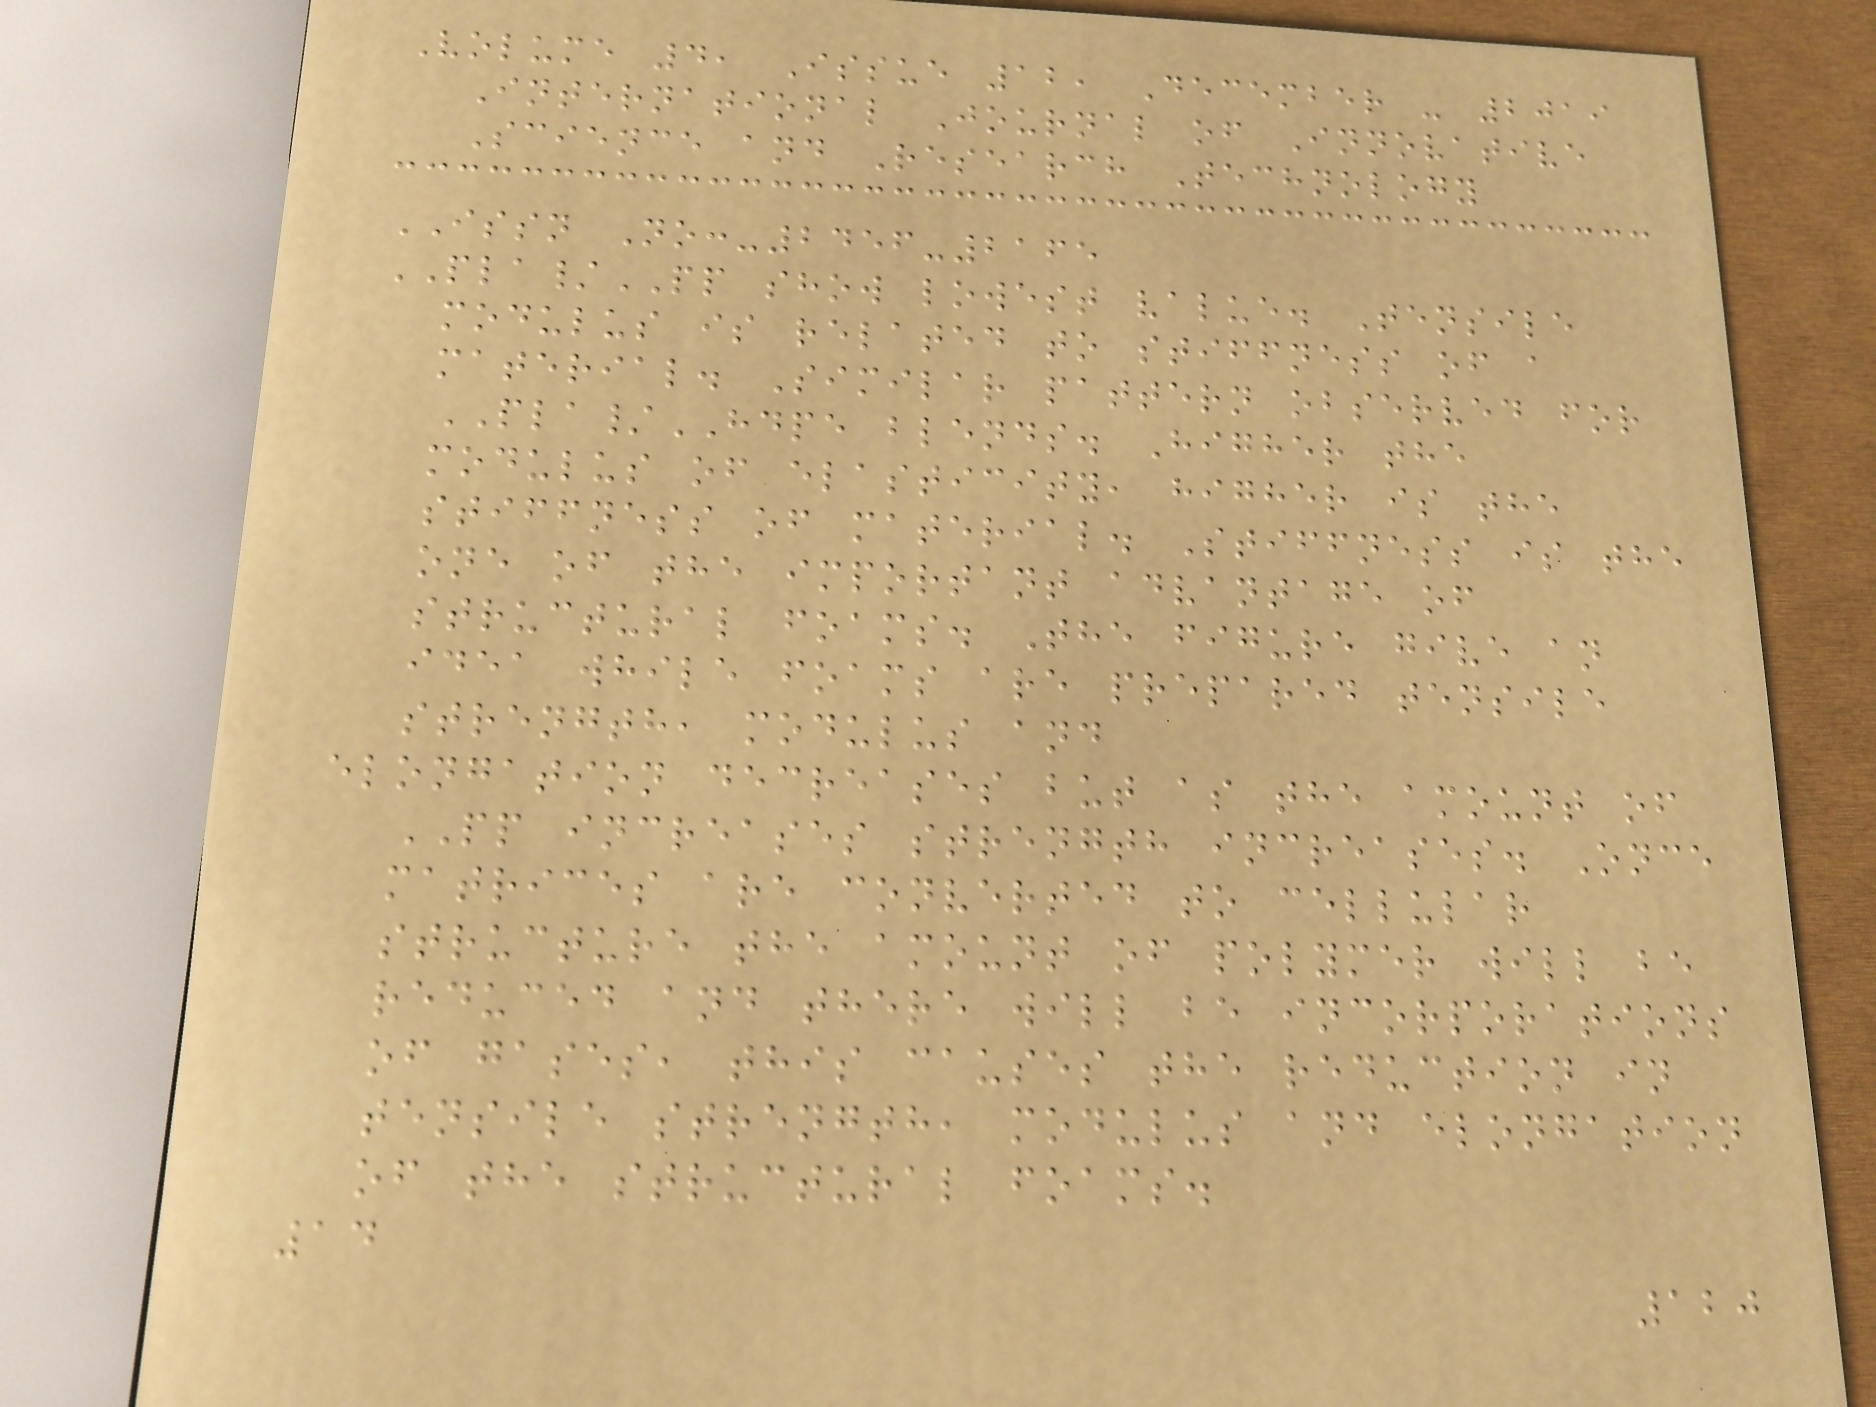Volume 4, Issue 12, December - 2019
International Journal of Innovative
Science and Research Technology
ISSN No:-2456-2165
PLA/PP show lowest value. Tensile
modulus is related to stiffness of a
material. Similar pattern observed for
PLA/HDPE blends. Higher the
modulus of elasticity, higher is the
stiffness of material. Stiffness is the
one of the important advantage of
structural foams. The figure give an
idea while foams are prepared tensile
strength, modulus and
elongation decreases but as the amount of
PP increases strength increases. Once
matrices are converted to cellular
structure the amount of polymer will be
reduced and there will be incorporations
of gases, this causes the reduction in
tensile strength, modulus and elongation
of the structural foams.
14
120
